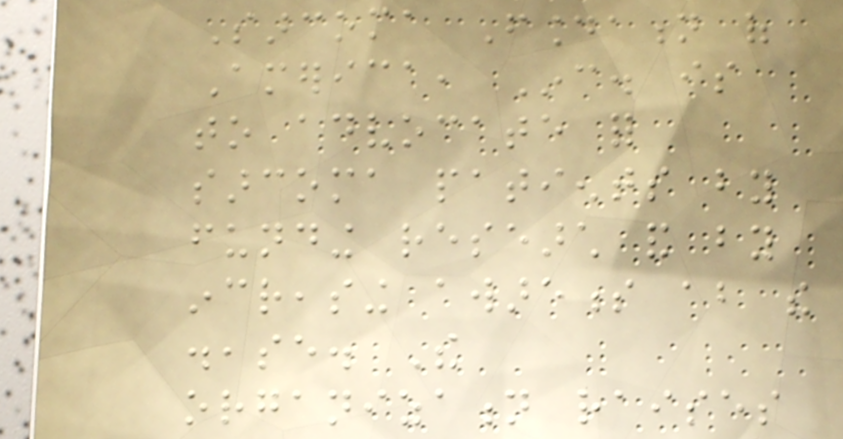Sarcoma Foundation of
America, Inc. is
to advocate for
sarcoma patients by
funding research and by
increasing awareness about the
disease. The
organization raises
